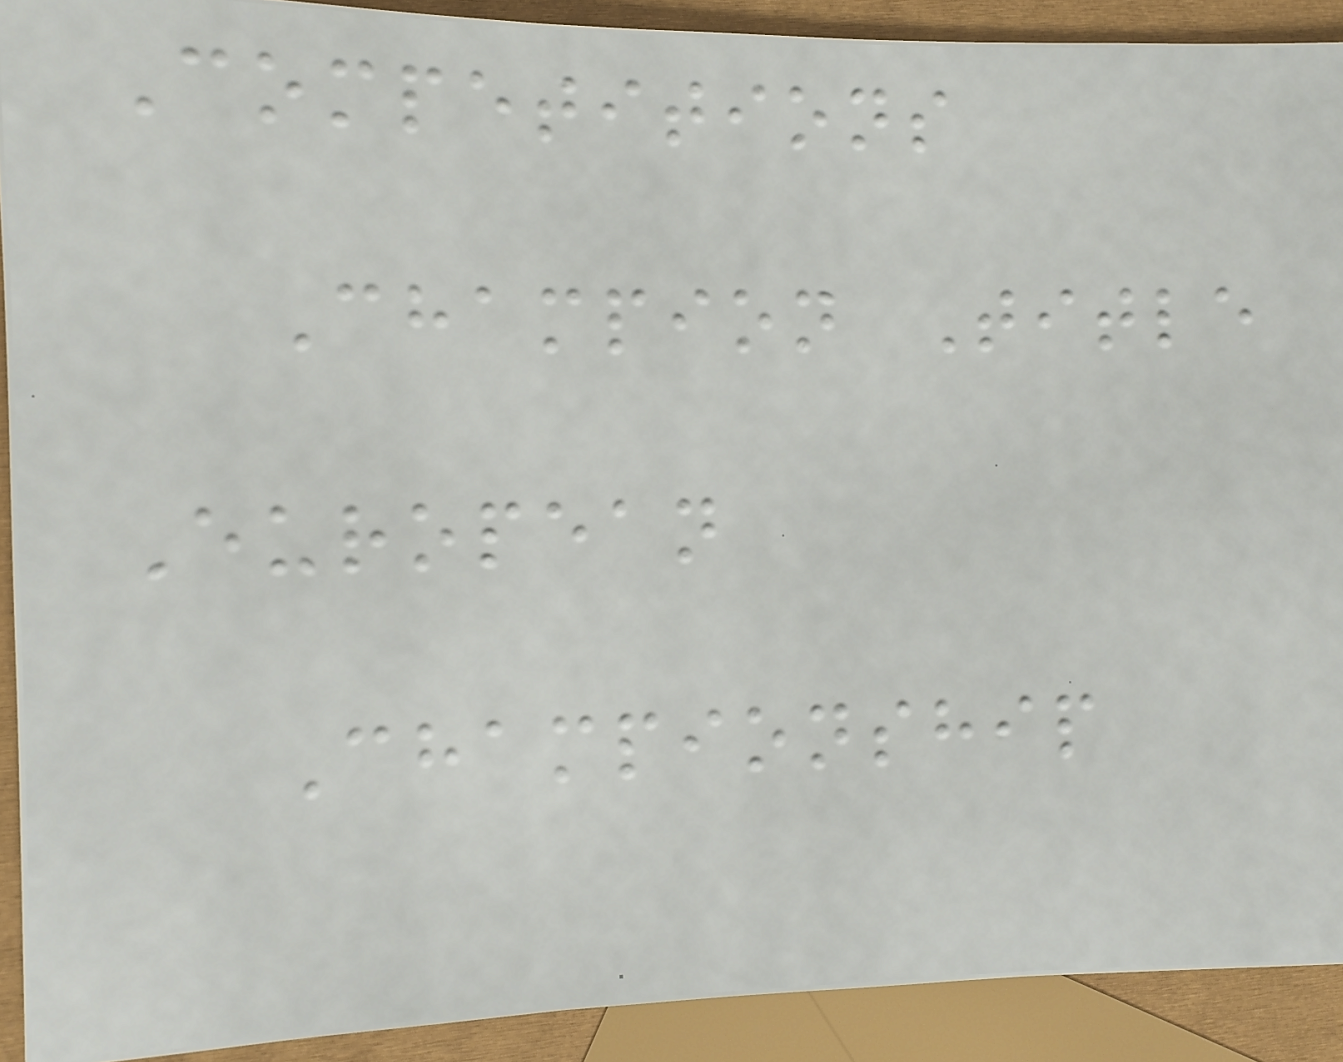Competitions
Champion Title
European
Championship
